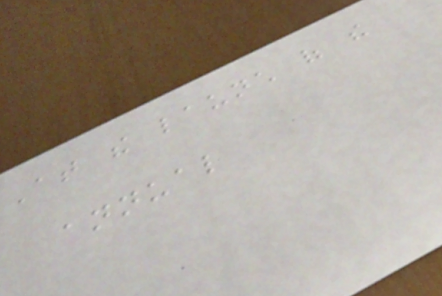At the launch of the
annual
